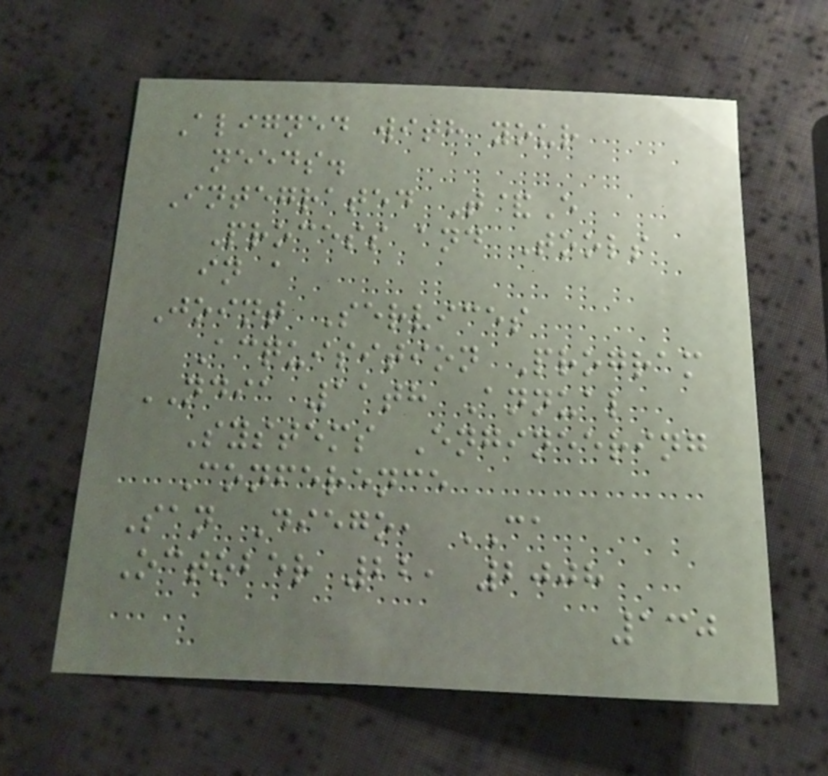Aligned with your
needs.
Integrated T&E
Process and Tools
in a
Joint Services
Acquisition Program
NDIA 11th Annual
Systems Engineering
Conference
San Diego, CA
October 22, 2008
130
